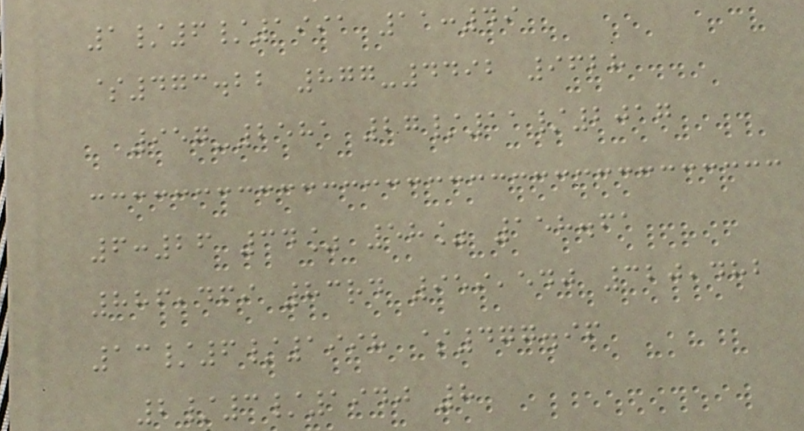1/6/1991 11:49
$473.22 877-4492 9628
957-2581 27/11/2017
6:26 34% 58% 158.61
886,469 83rd 959,540 320,482
13/6/1998 $477.96
2/3/1940 8
